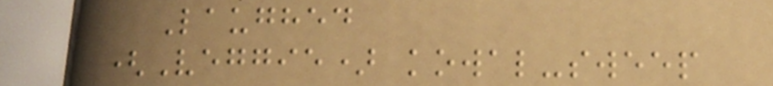Laughed
(Veggie) kowal-sweep
